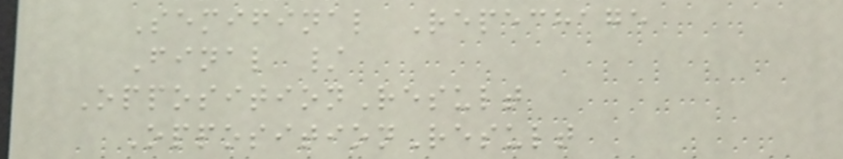Semifinal Repechage
Final /
OppositionResult
OppositionResult
